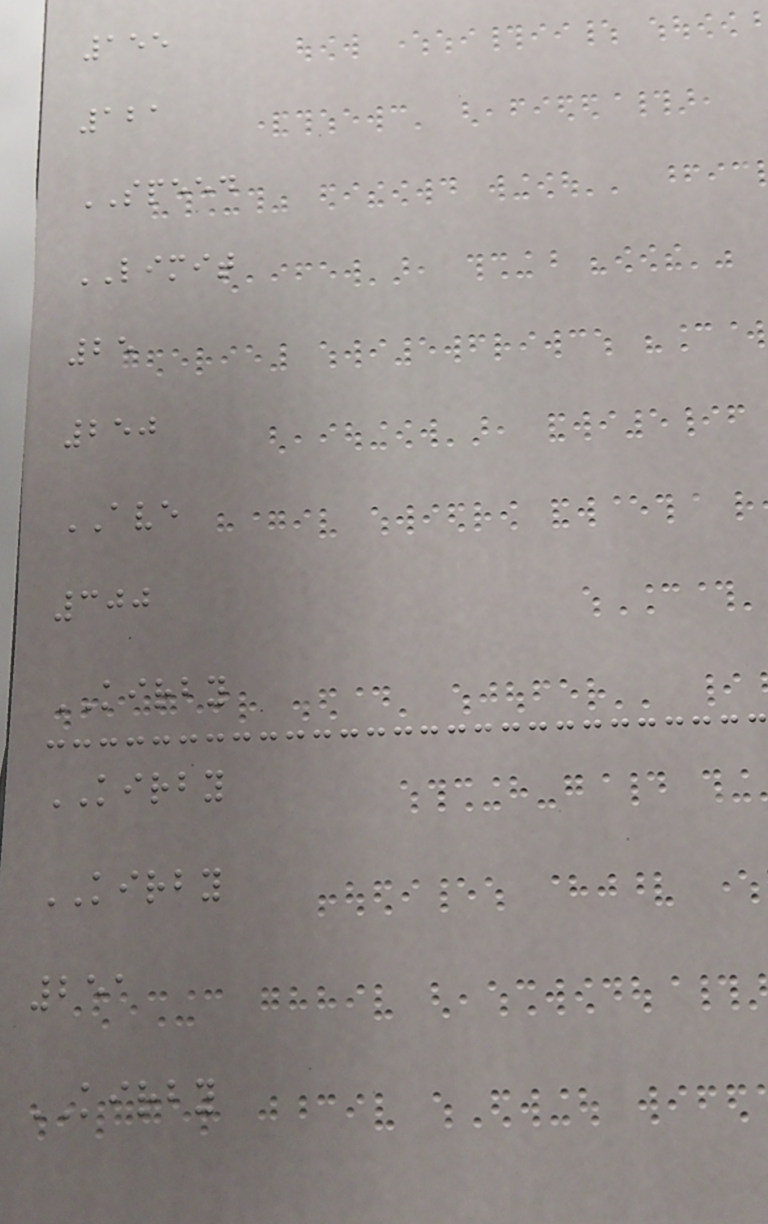155
121
SPEED
LIMIT
25
250
AVE
300
KIRBY
KIRBY
KIRBY
251
KIRBY
